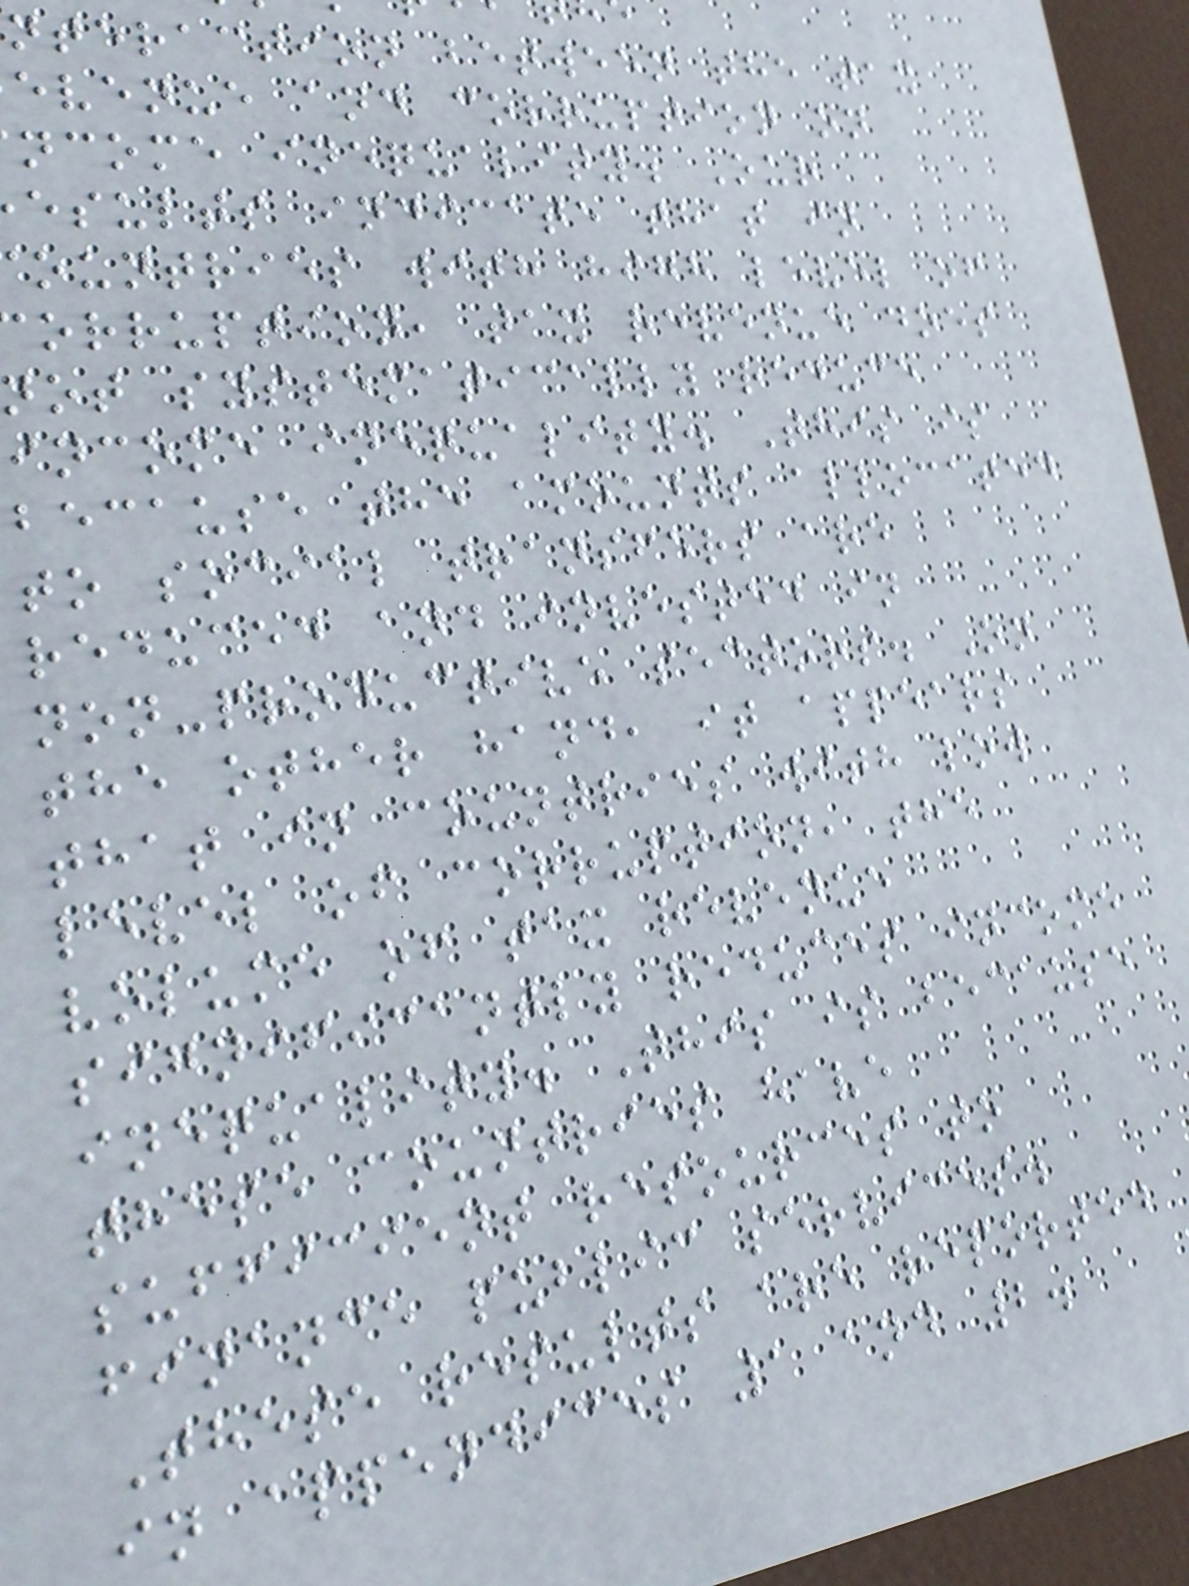nteraction between the tax
evenue and corruption on
ncome inequality. Our
esults indicate that in
ountries with high level of
orruption, tax revenue does
not systematically reduce
income inequality. This is
because the amounts allocated
to social transfers are
reduced and invested in
non-productive sectors. On
the other hand, it appears
that in countries with low
level of corruption, the
volume of tax revenue
significantly reduces income
inequality. This is because
these countries have
sufficient resources to
finance public services.
These results are reported
in appendices 1 and 2.
